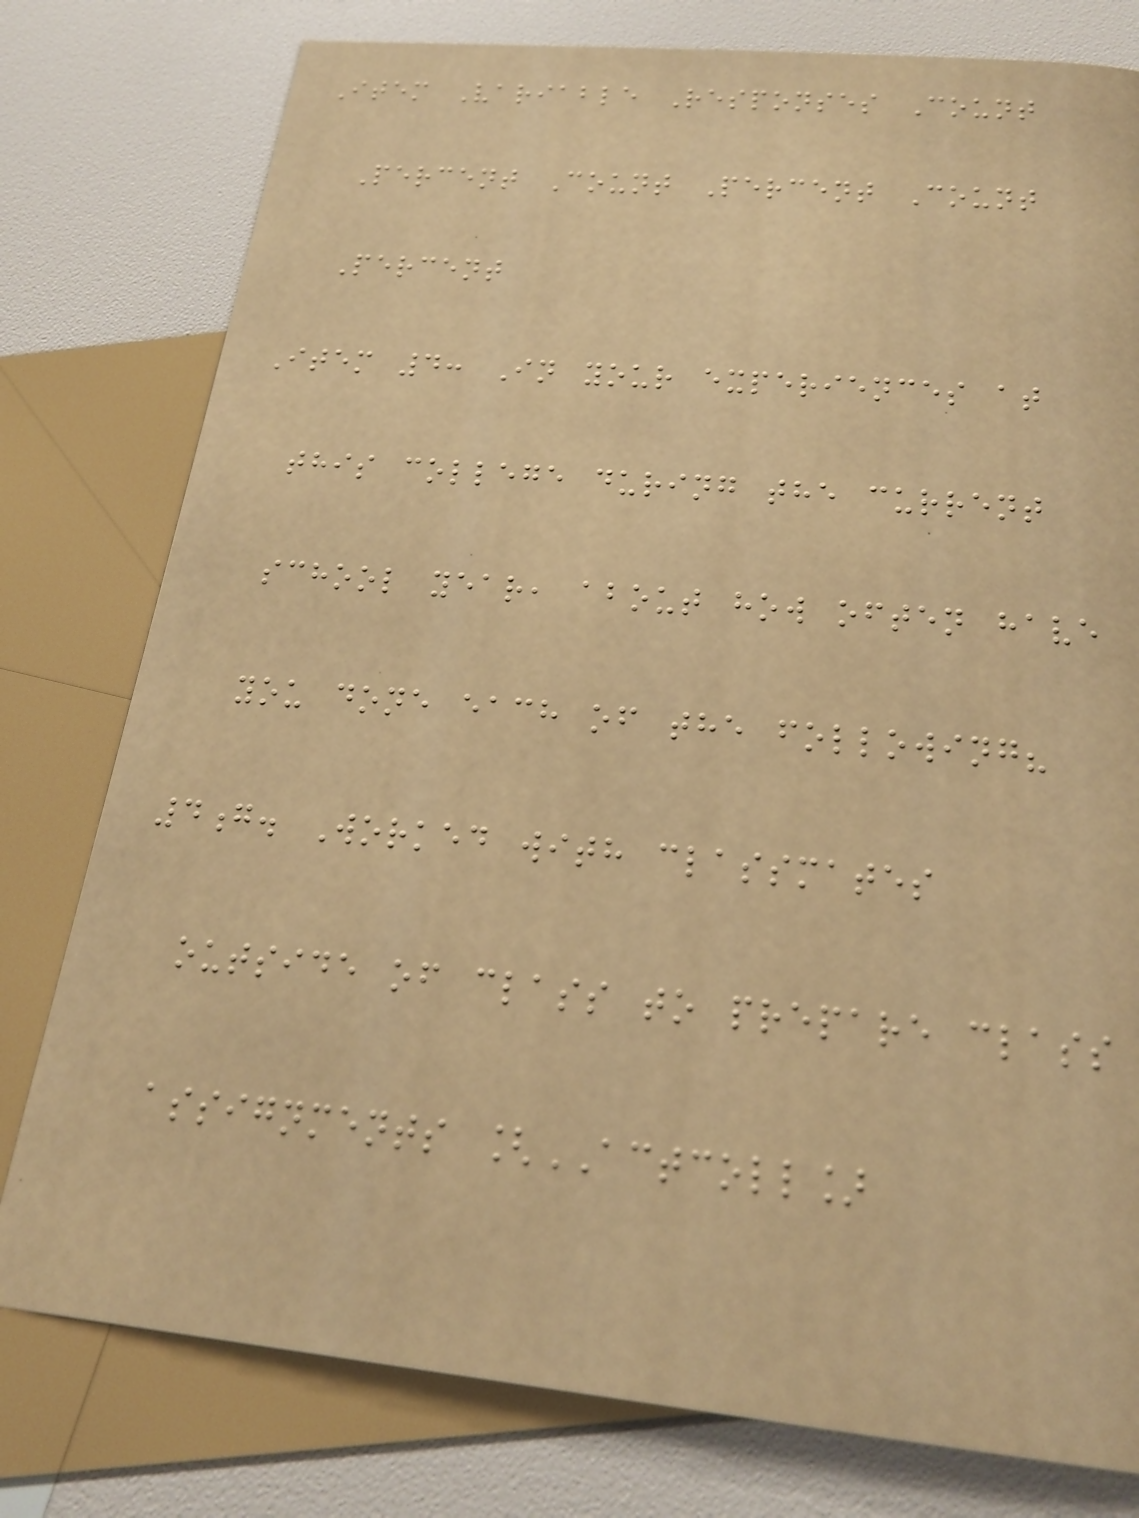Item Variable Responses Count
Percent Count Percent Count
Percent
Item 4: In your experiences at
this college during the current
school year, about how often have
you done each of the following?
4g. Worked with classmates
outside of class to prepare class
assignments [ACTCOLL]
